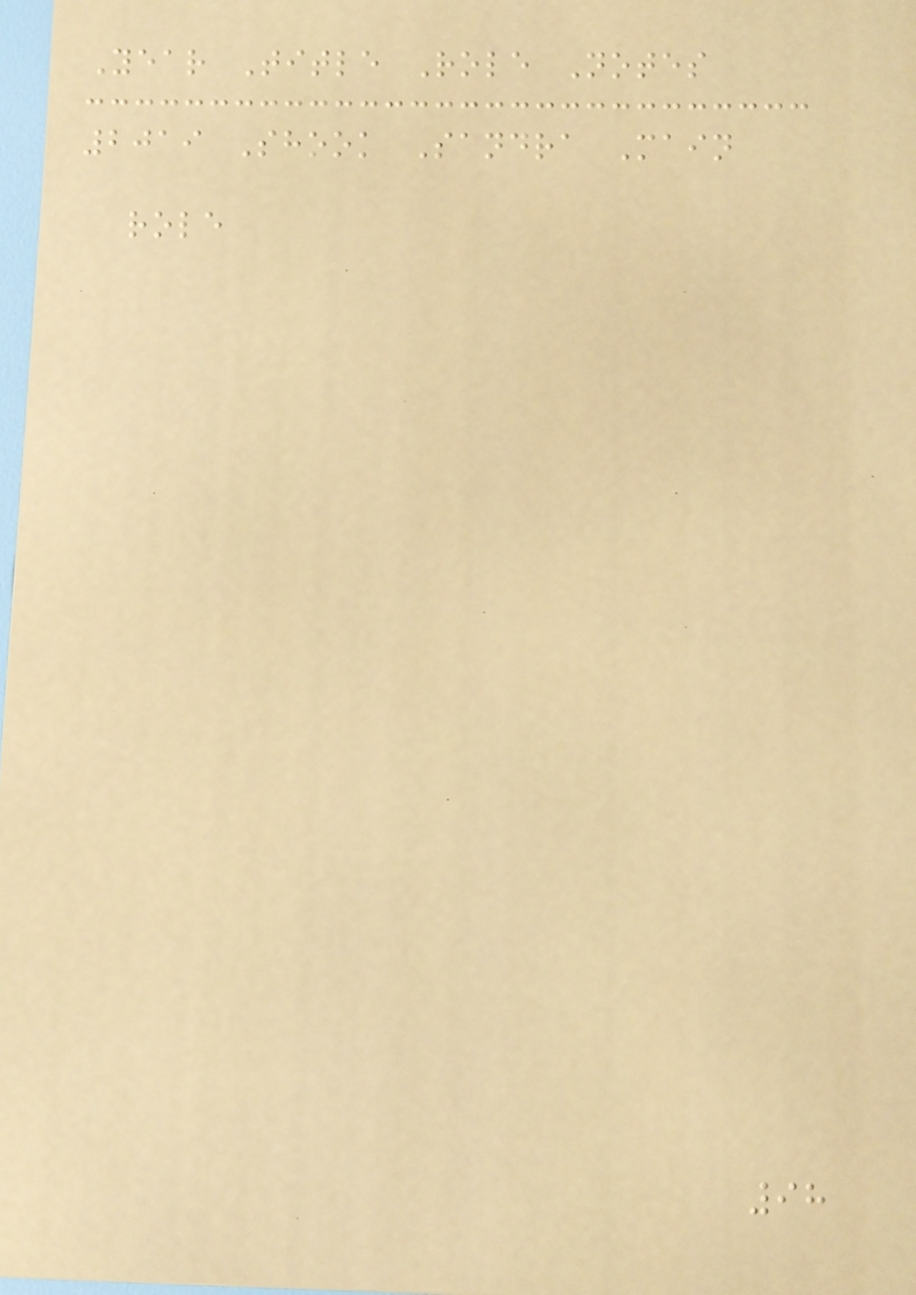Year Title Role Notes
2019 Shook Sandra Main
role
98
